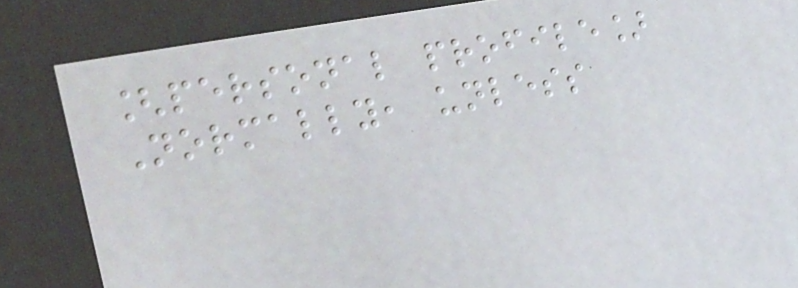[personal profile]
Normally, unless
